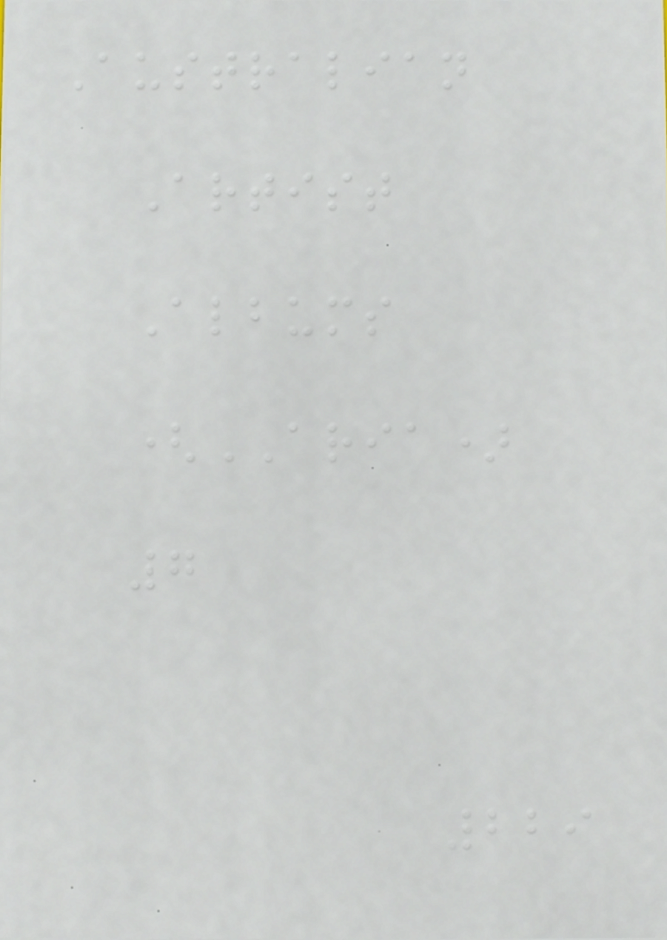Australian
Artist
Albums
(ARIA)
7
229
